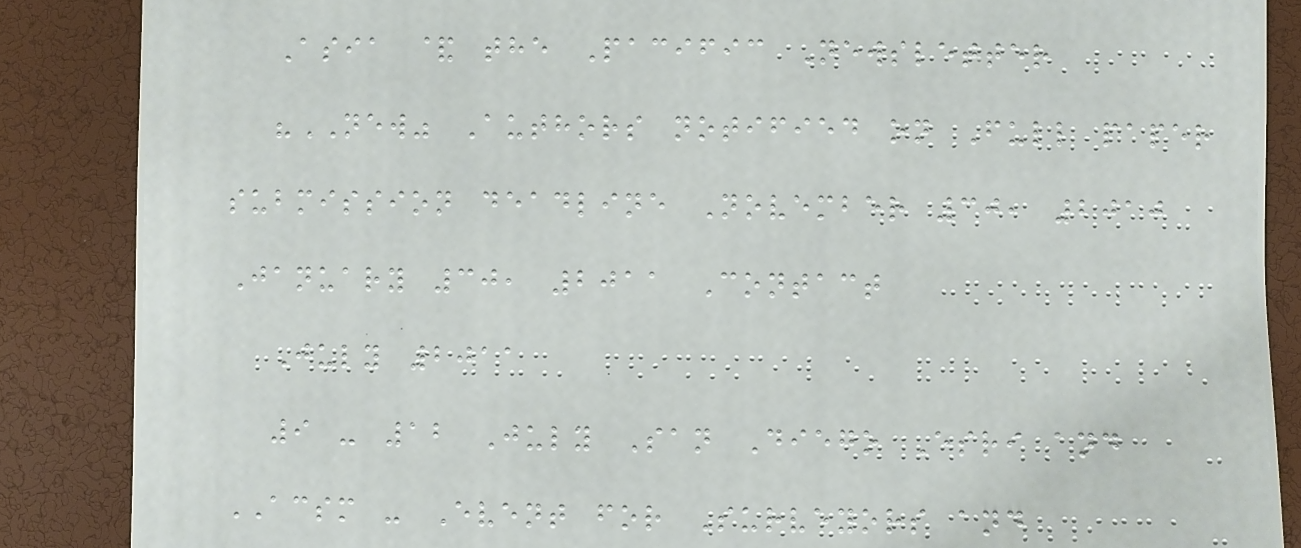Asia & the Pacific Newsletter
"NEW" Authors notified on Full paper
submission deadline November 30, 2010
January 30, 2011 Contact
July 2011
9 - 12 July San Diego Esri and
ACSM - Event for Surveyors and
